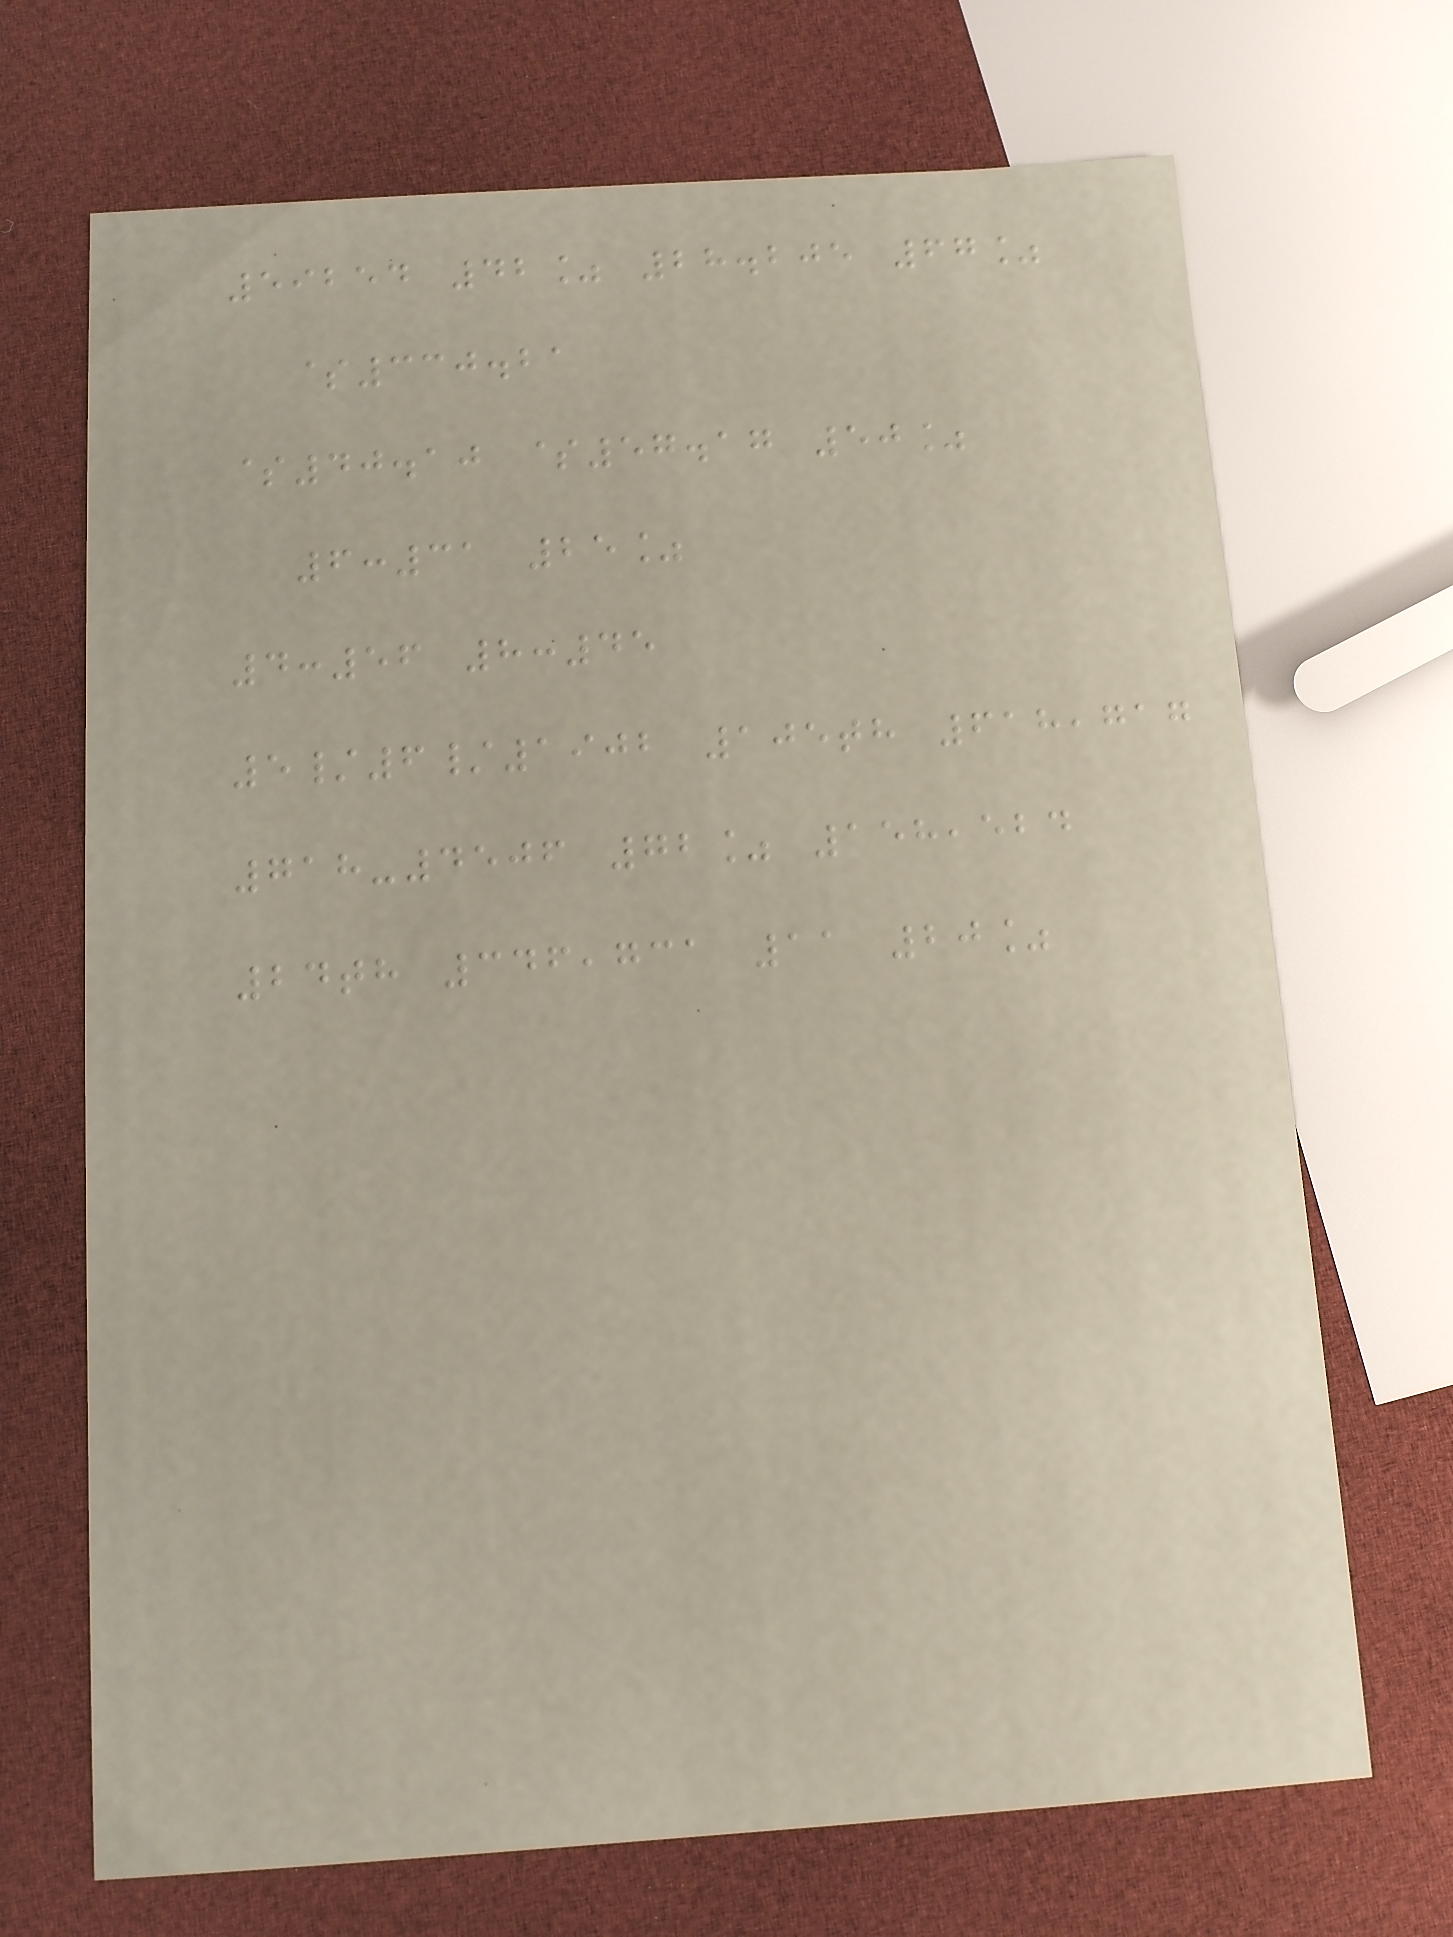59254 42% 28.205 67%
$330.21
$40.10 $57.17 50%
6:31 25%
4:56 8:45
5/6/1902 105th 618,717
718-4506 72% 158,524
24th 346,731 11 20%
